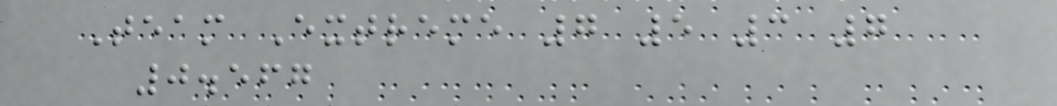Team Extreme 7 5 3 7
0.567
